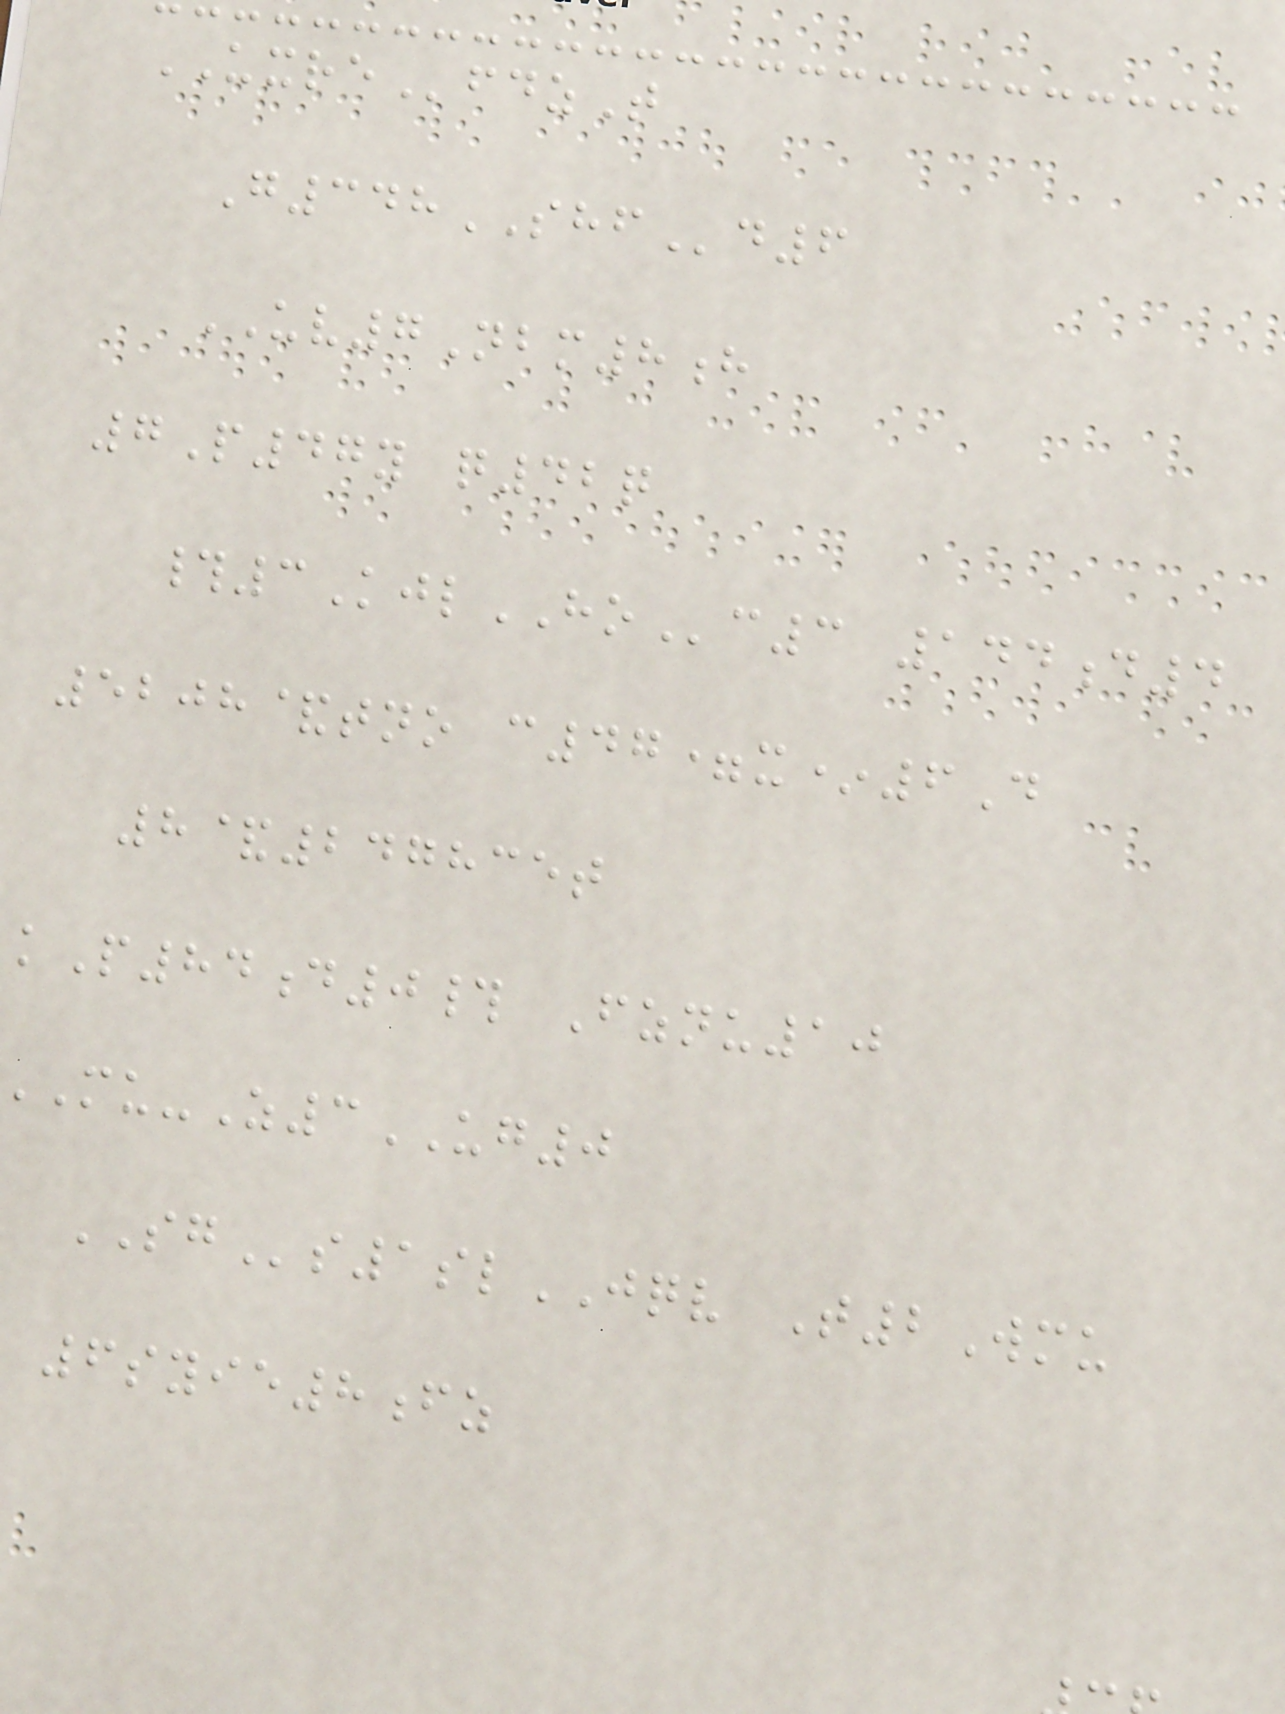UXREfdzT
G348SHFd6
UV7Nbm8h
7P47y q42q
#3KjlHOc3 144d4
5208&tno c47=x*6D
8&247835t
kP84d0# Fznu10
-Z3UG0
SGs1slJQV T2Wmu
6syie8fz
